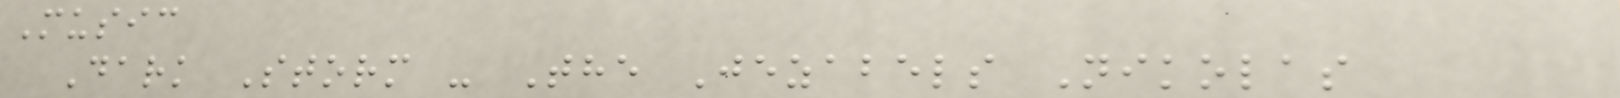Music
Dark Storm - The Jezabels Nikolas
